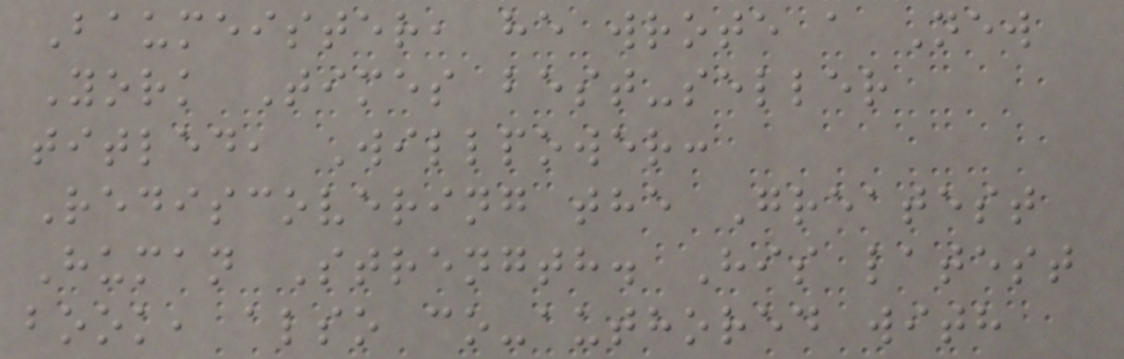Baumeister, he wrote a New
York Times best-seller
titled, Willpower:
Rediscovering the Greatest
Human Strength. His latest
book, also co-authored with
